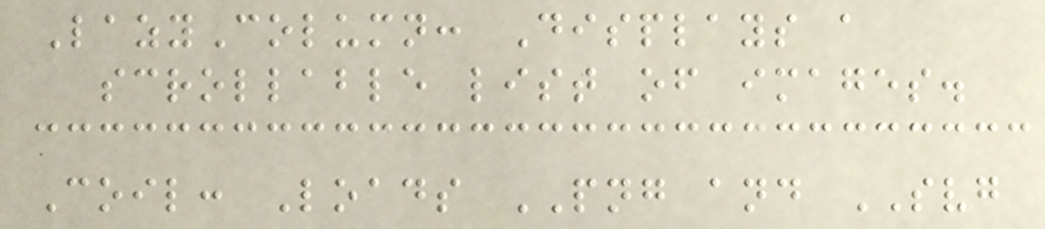LazyColumn: Displays a
scrollable list of images.
Coil: Loads PNG and SVG
